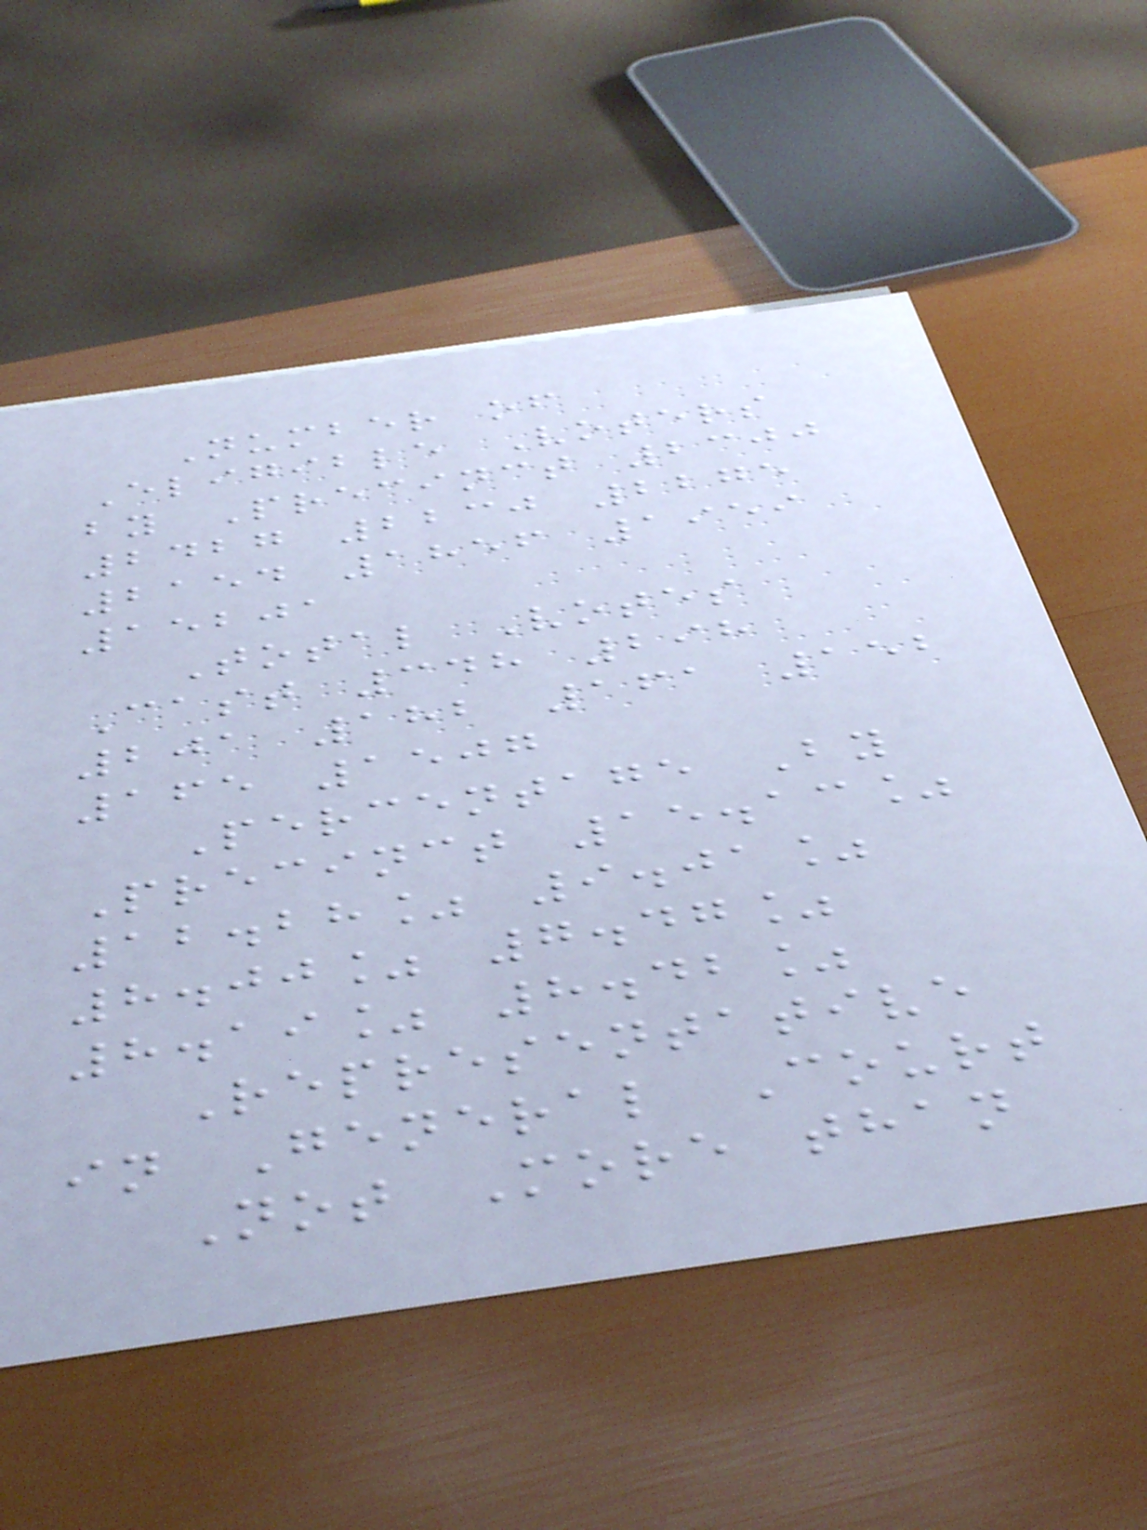Number of
Eligible Voters
by Precinct 2300
2427 2230 2275
2154 1856 1959
15201
Total Votes
Cast 348 298
201 182 161 152
165 1507
Percentage By
Precinct 15.13%
12.28% 9.01%
8.00% 7.47%
8.19% 8.42%
Representative
in General Court
Not More than
